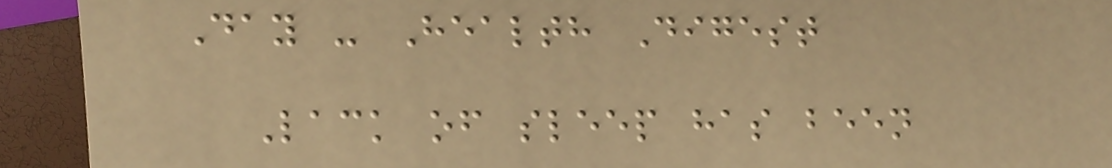Day - Health Digest
Lack of sleep has been
